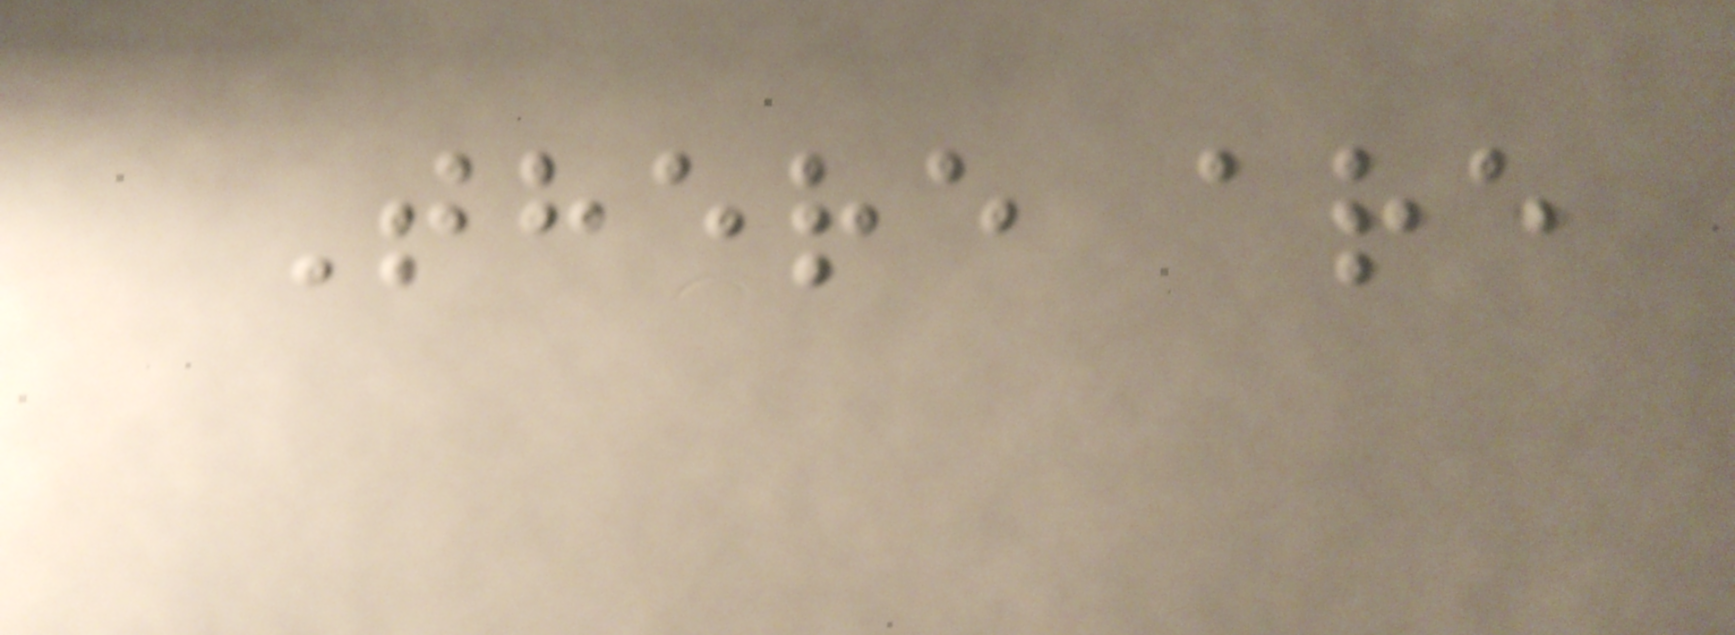There are
